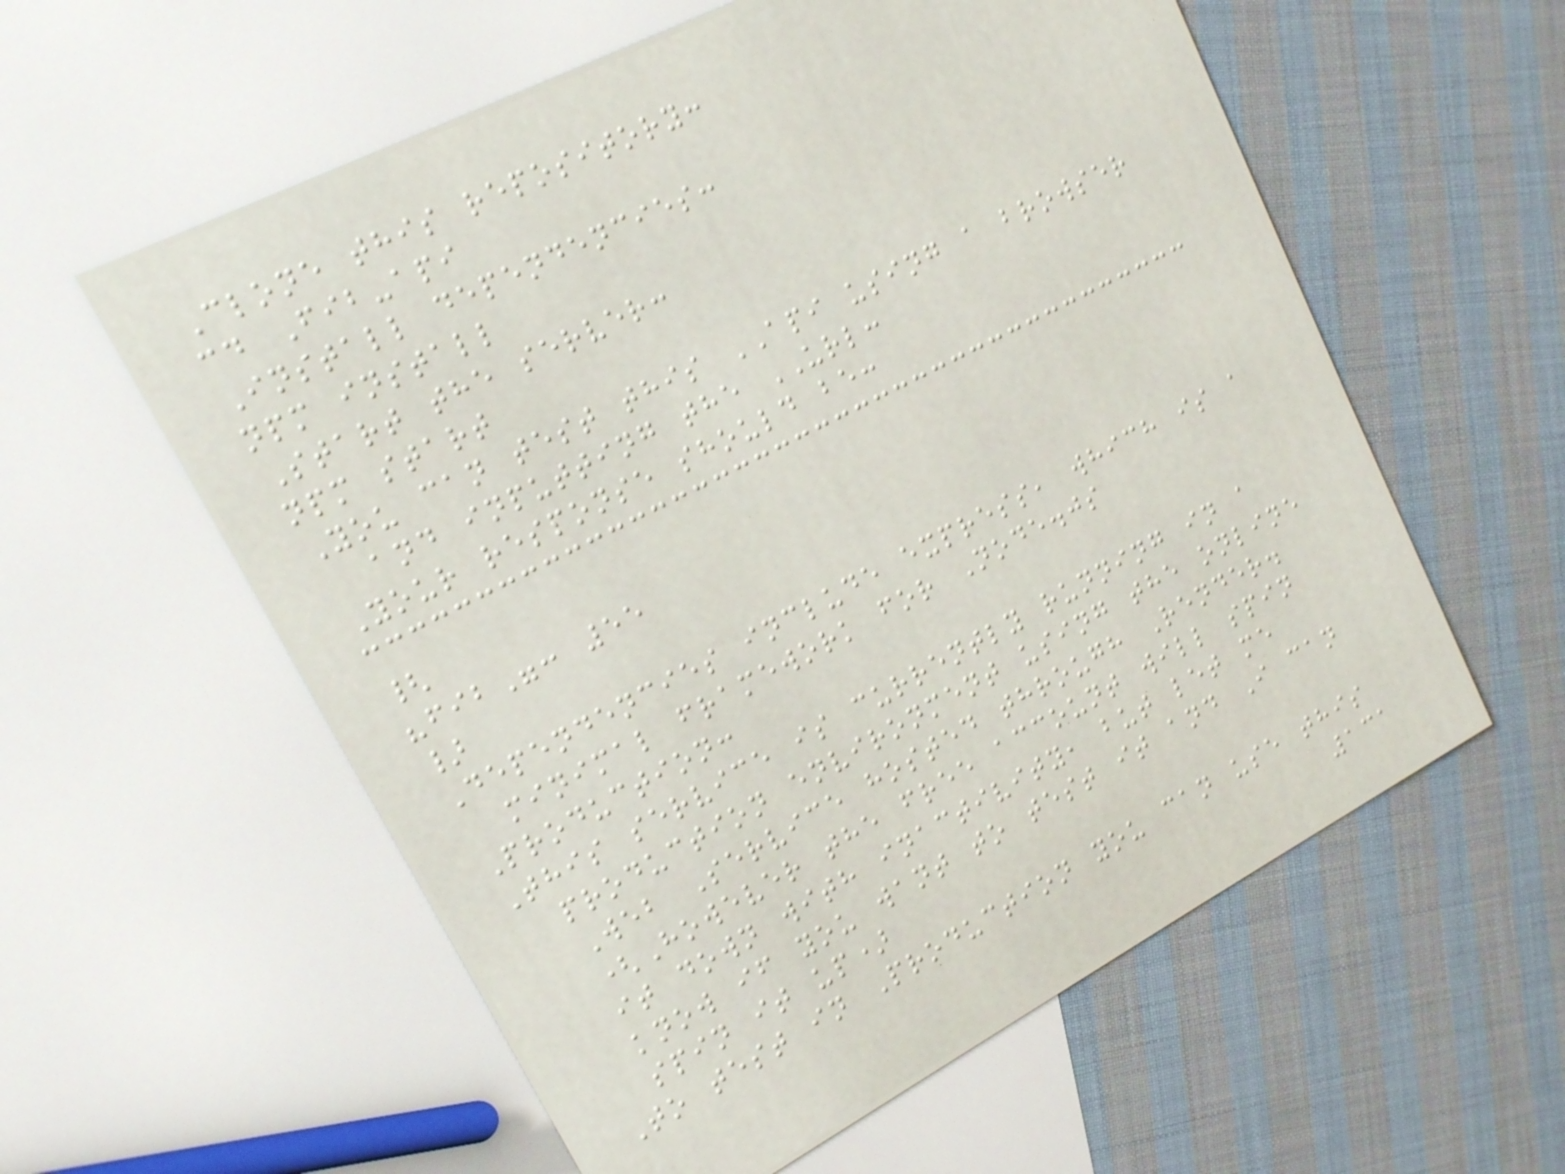Clone this repository:
cd Fib-api
Install dependencies:
npm install
Start the server:
npm start
You can test this API using a browser
and inputting the URL:
Your response should be:
{
"fib": 55
}
Dependencies include express, which is a
minimal framework for Node.js
Production:
This service is currently running in a
production environment using the online
Web Service hosted through Render.
(However the free account will spin
it down with inactivity, but let me
know if you want to test it and I can
spin it up)
To test in Production you can use this
131
